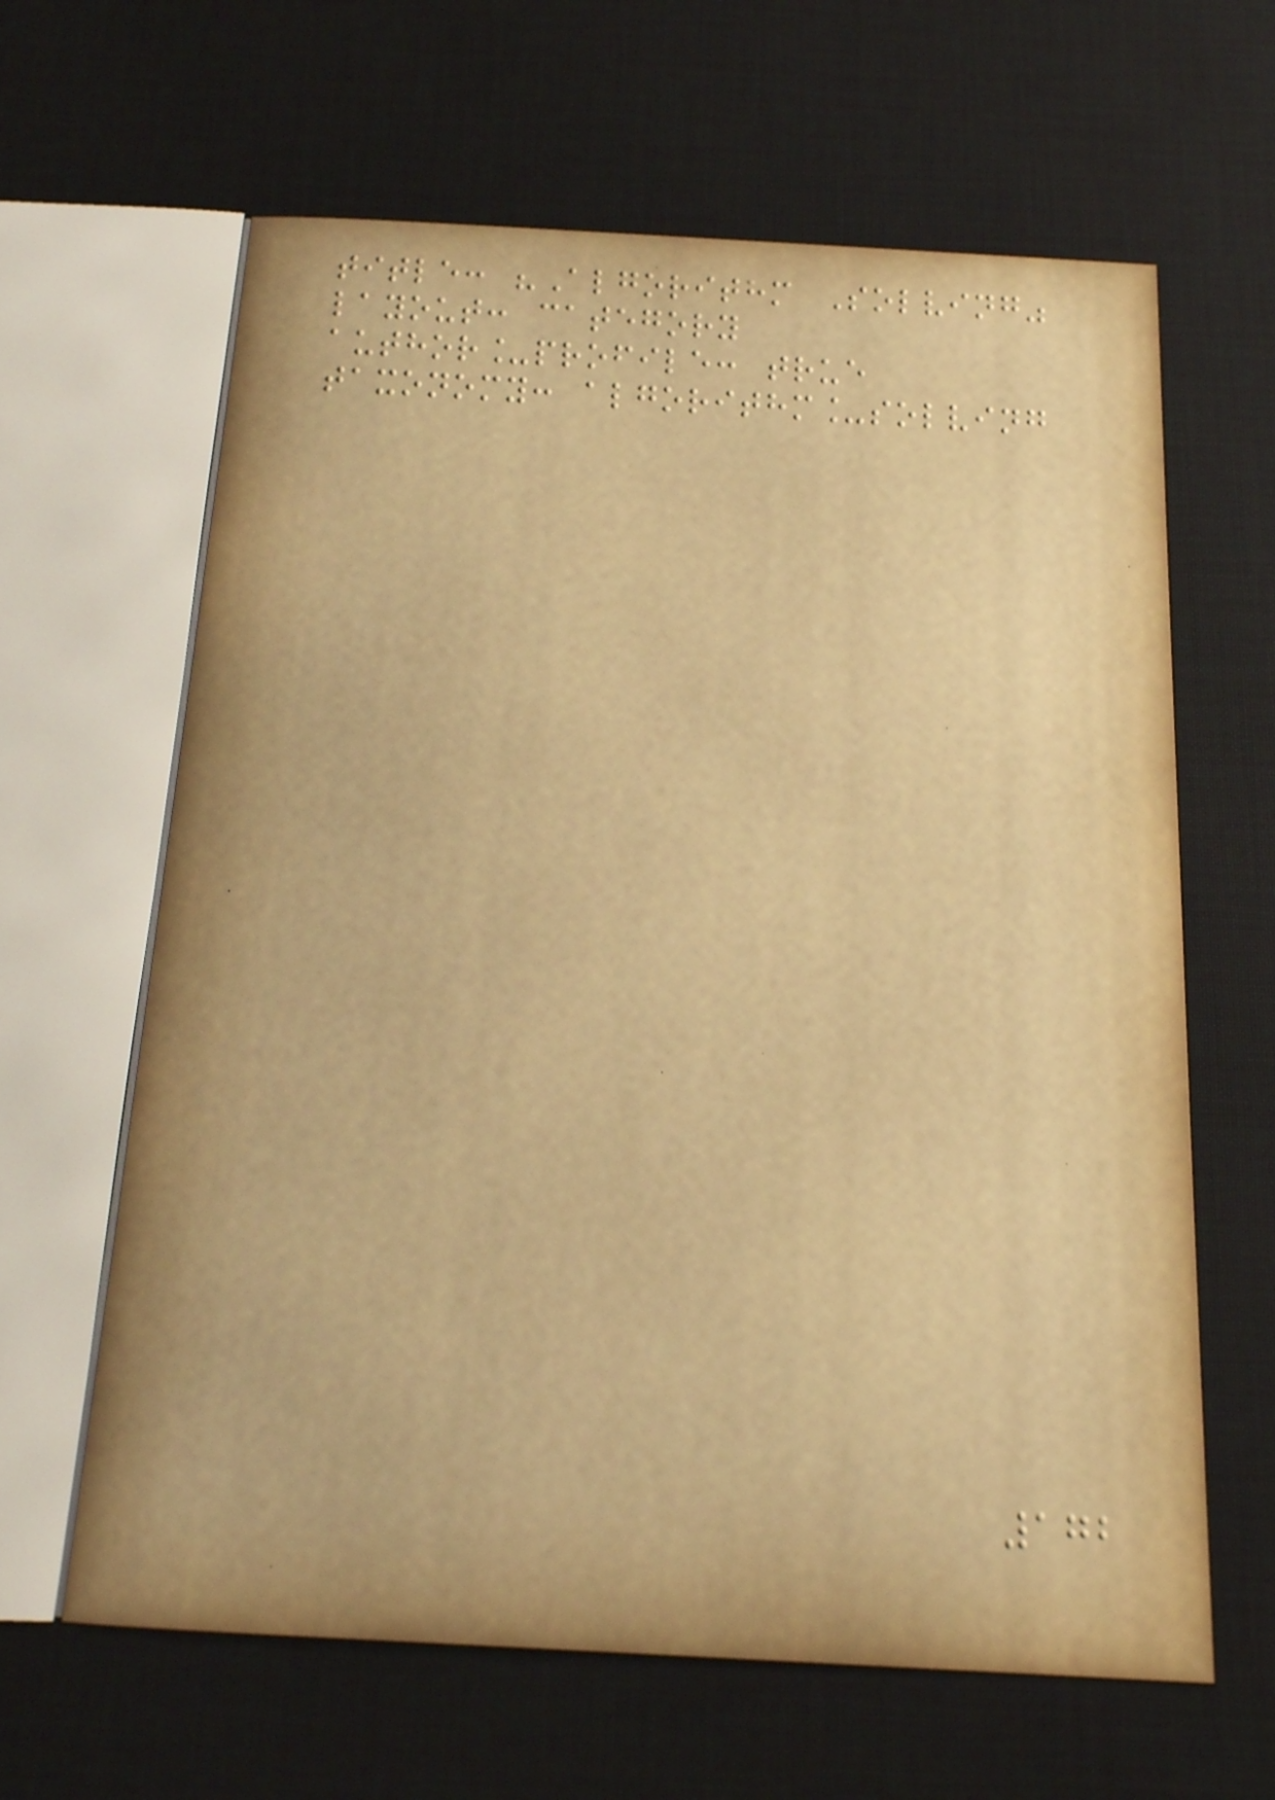title: "Algorithm Solving"
layout: category
author_profile: true
taxonomy: algorithm_solving
172
